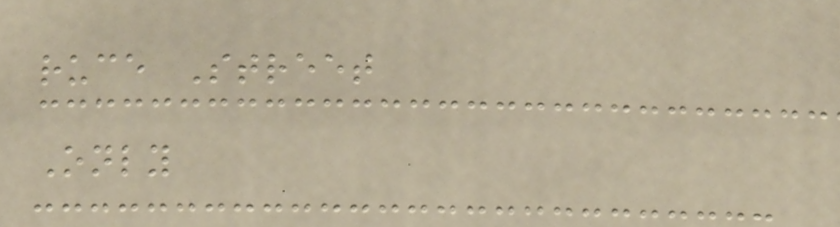ruce Street
Only
